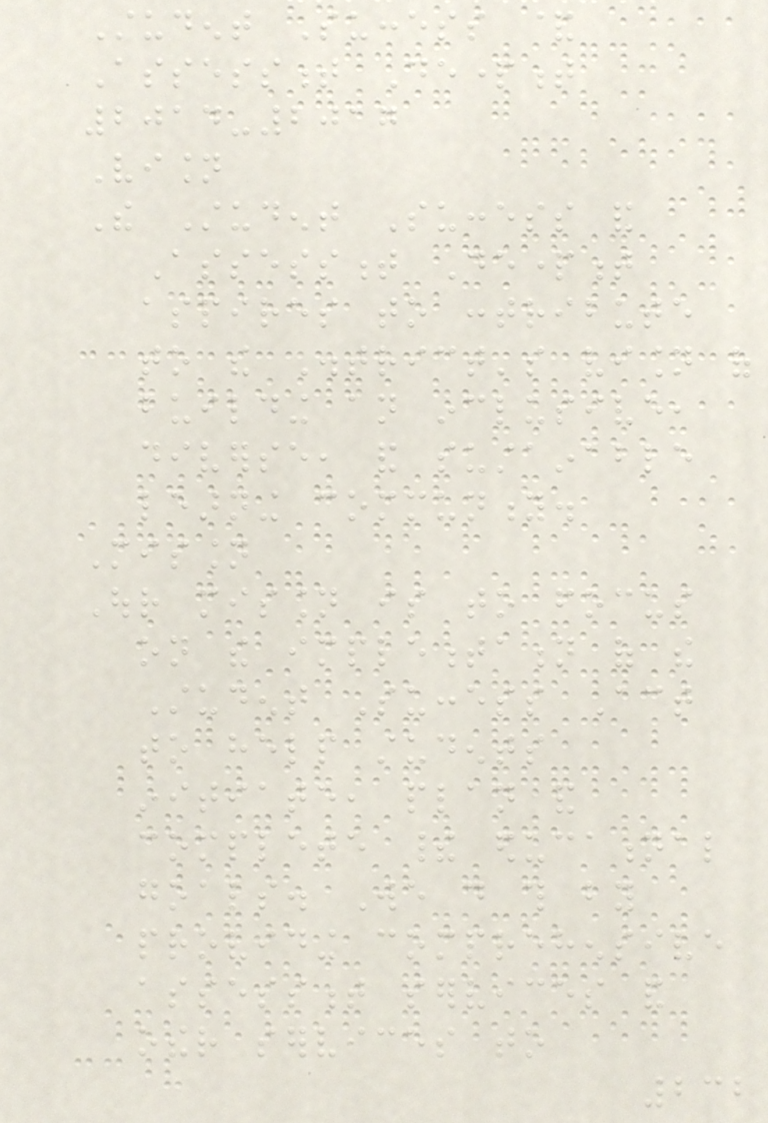Student Success &
Assessment Department
2014-2017
Vision
The Student Success and
Assessment Department
aspires to contribute
to the District's vision of
building an inclusive,
diverse, and sustainable
learning community.
Mission
Our mission is to focus
on the implementation of the
Student Success Act
to help students
initiate, plan and
complete their educational
goals. We do this by
providing comprehensive
assessment services and
other services to
232
